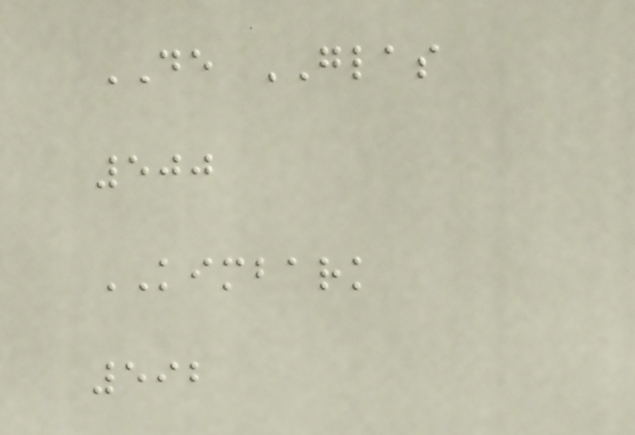DE GLAS
500
KIMBARK
592
